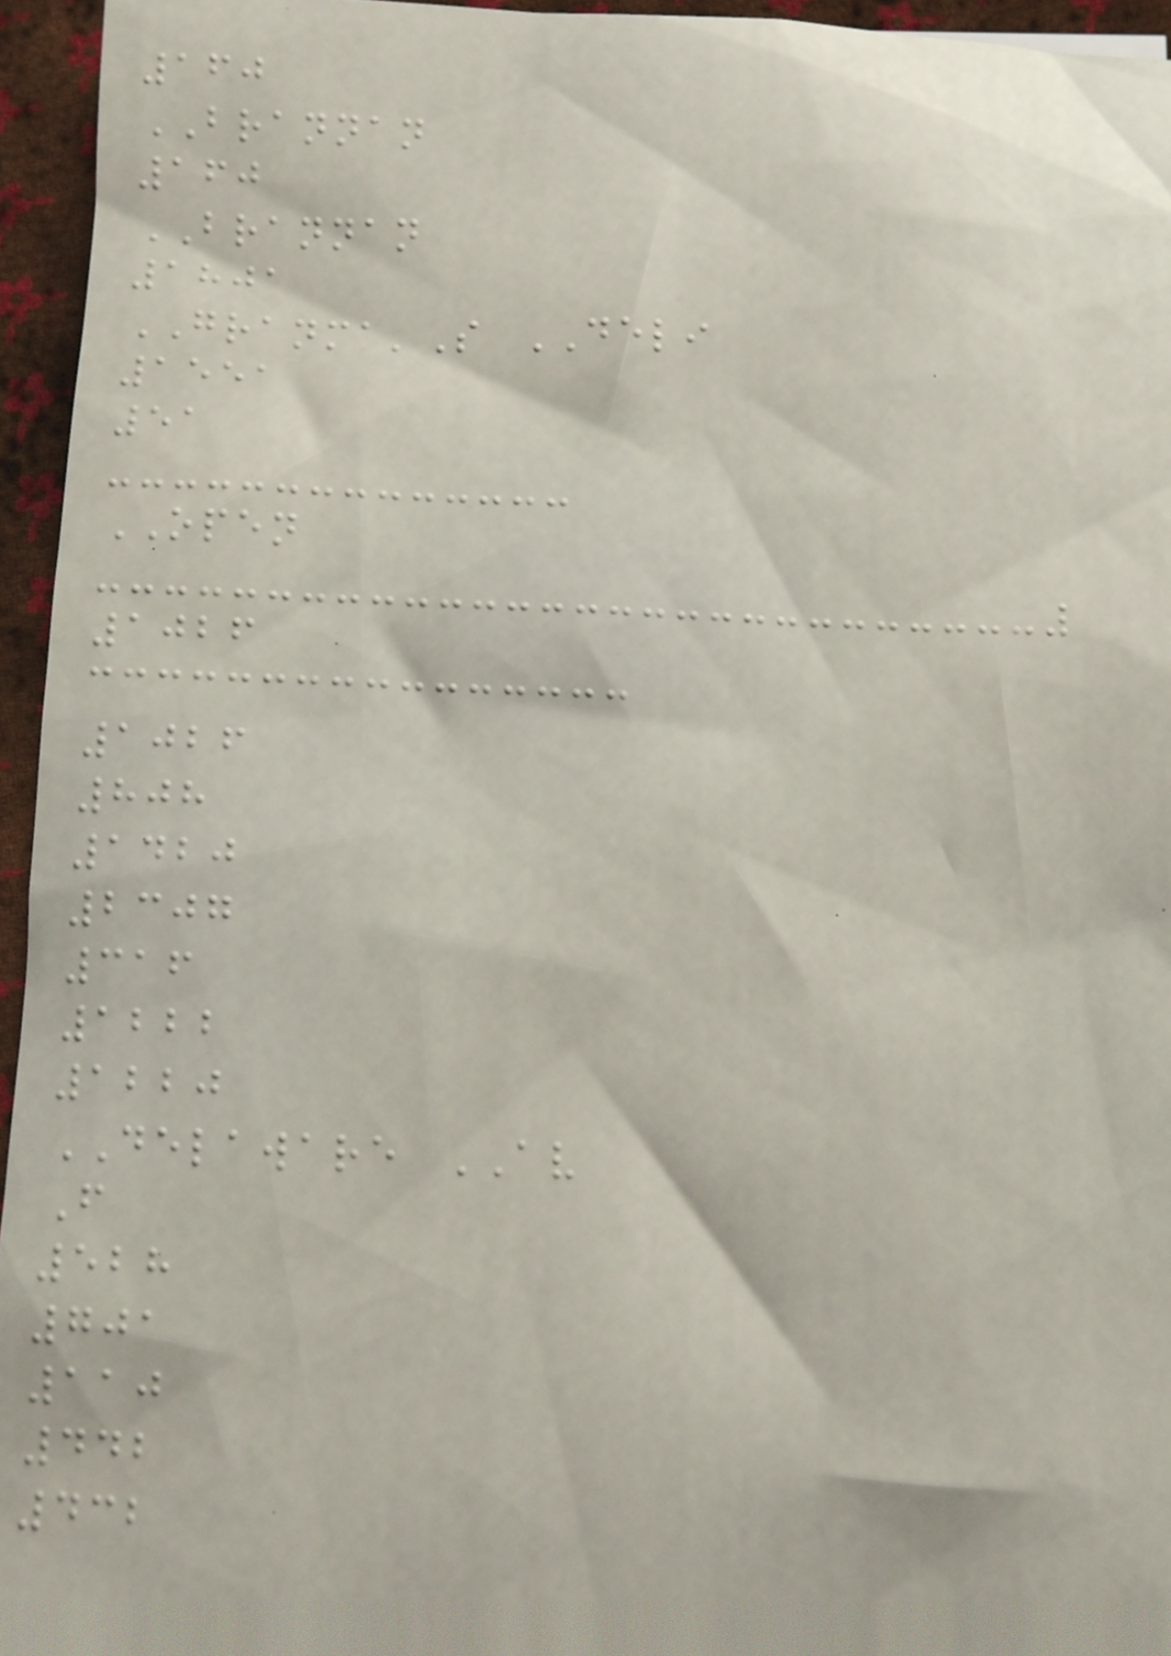160
BRANNAN
160
BRANNAN
1801
GRANMA'S DELI
1551
51
OPEN
1026
1026
808
1420
2307
316
1222
1220
DELAWARE AV
F
528
701
110
442
432
